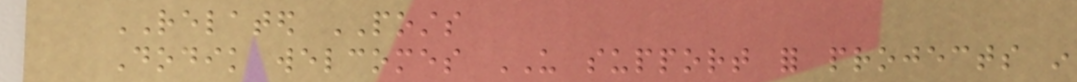RELATED POSTS
Dodik welcomes US support for projects in
